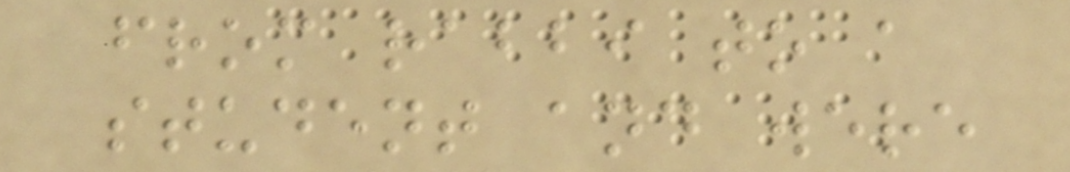from rabbi to a
student and were
